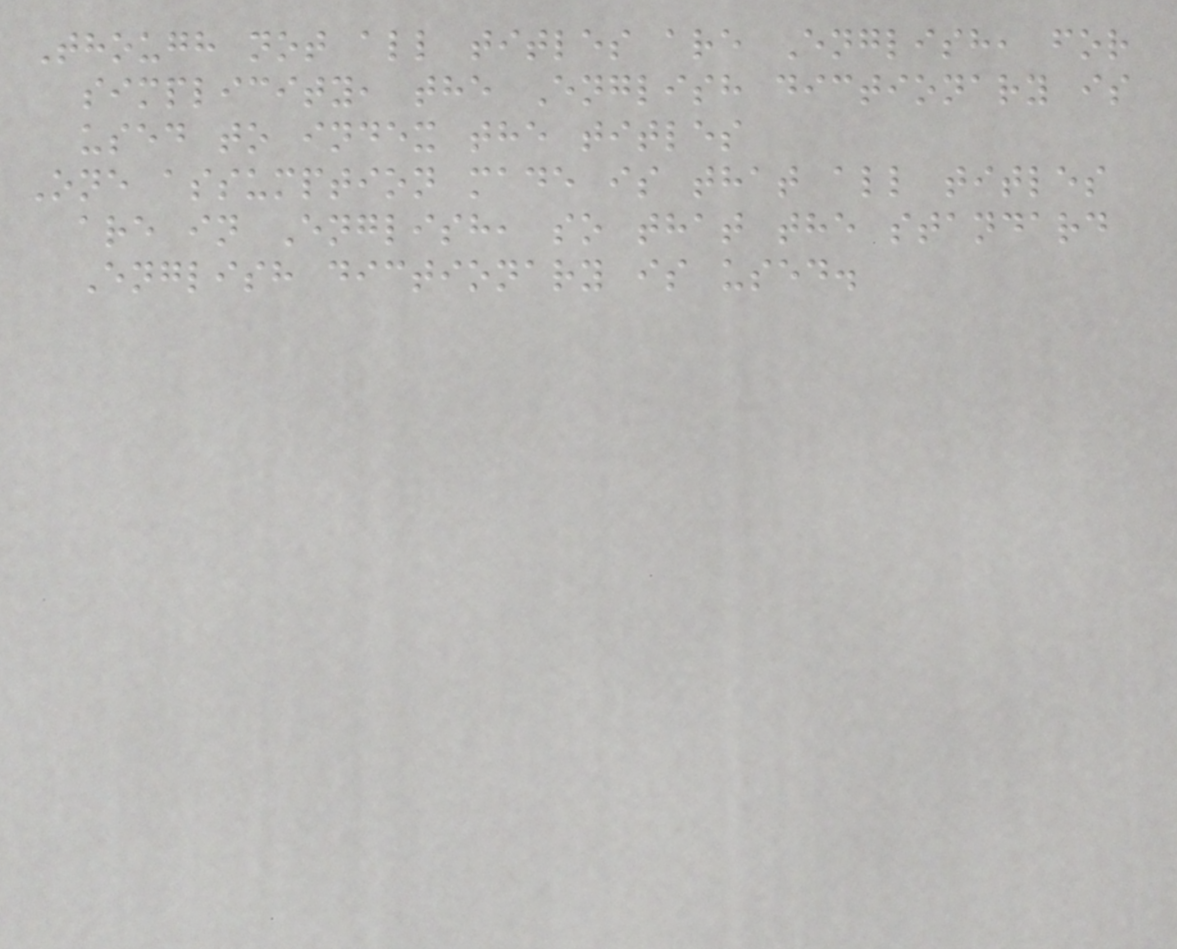Though not all titles are English, for
simplicity, the English dictionary is
used to index the titles
One assumption made is that all titles
are in English, so that the standard
English dictionary is used.
